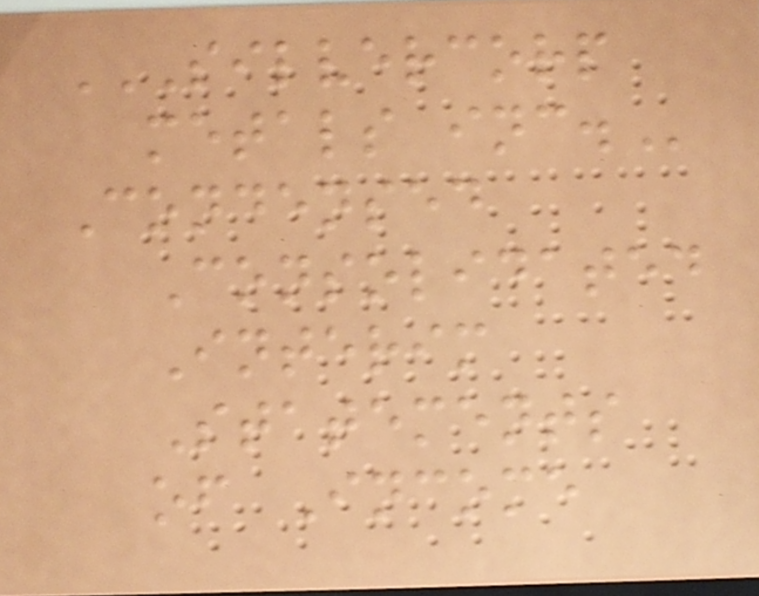SILVERCORP
METALS INC.
Condensed
Consolidated
Interim
Statements
of Income
